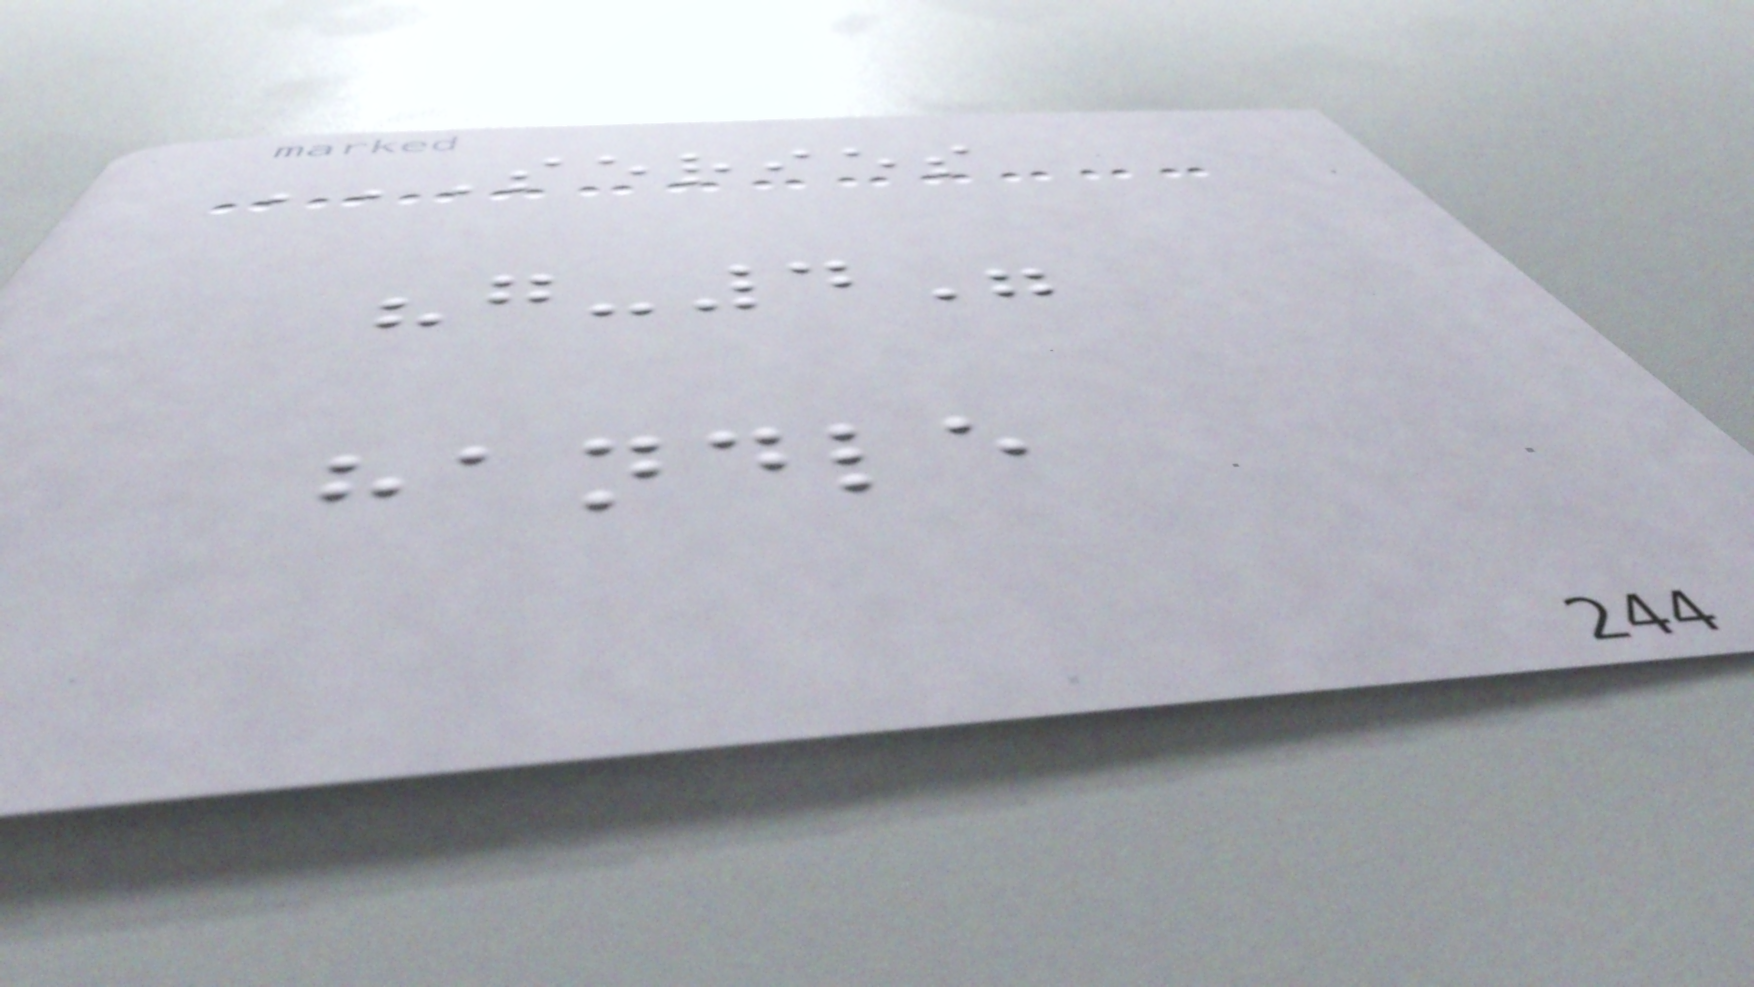SERIES
"G-4"
HANDLE
